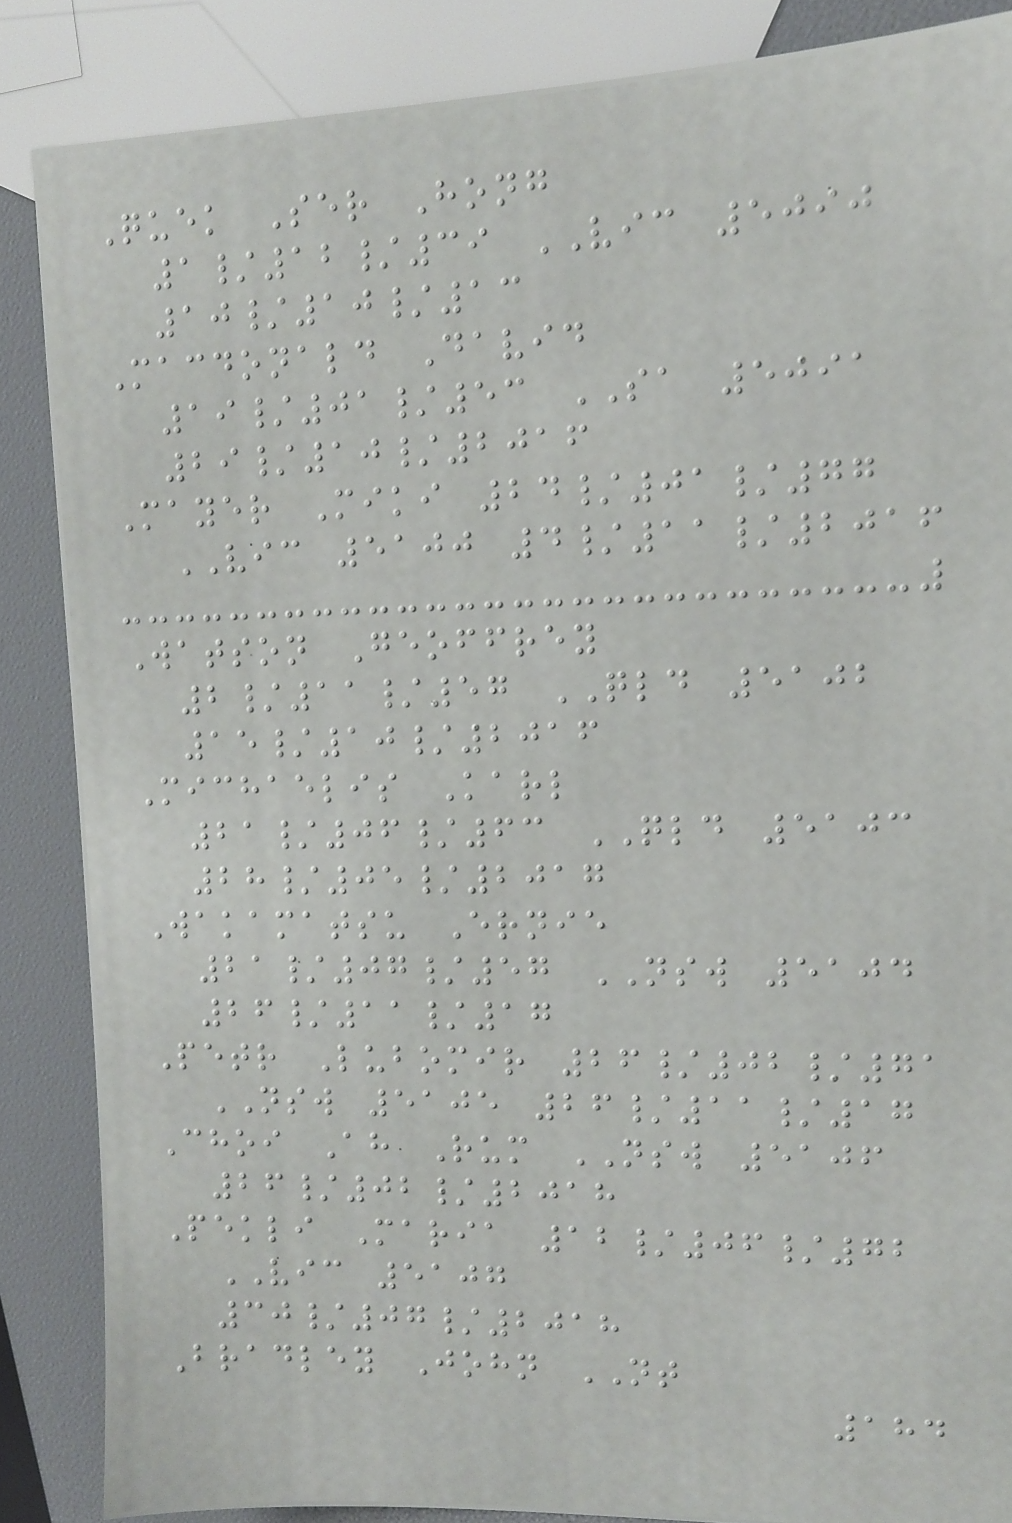Quek Ser Hong
1/12/39 VIC 5090
10/10/13
Macdonald David
19/01/53 SA 5091
29/10/2016
Mayer Miki 24/01/77
VIC 5100 4/11/2016
Watson Geoffrey
2/11/57 QLD 5102
15/10/2016
Michaelis Karl
21/06/63 QLD 5103
28/05/2017
Wakamatsu Ernie
21/07/57 NSW 5104
26/11/17
Petr Lubomir 26/02/71
NSW 5105 26/11/17
Choi Ah Rum NSW 5106
26/02/2018
Pekli Maria 12/06/72
VIC 5107
30/07/2018
Bradley John NT
184
